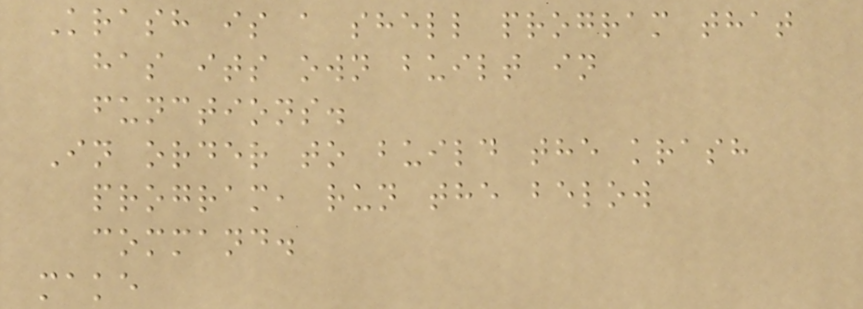Krash is a shell program that
has its own built in
functions.
In order to build the krash
program, run the below
command.
make
